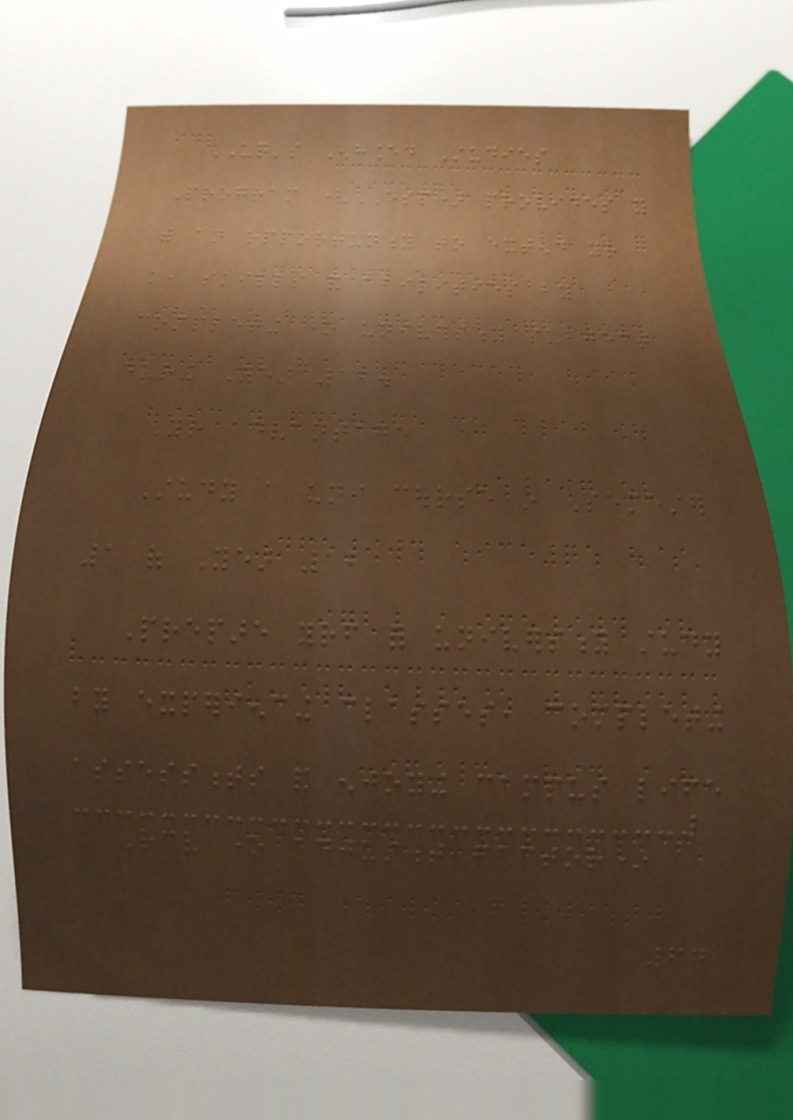UQ's Enhanced Studies
Program (ESP) provides you
with an opportunity to extend your
knowledge, skills and abilities by
completing one university subject
during Year 12.
Your advantage
Study a uni course in Semester
1 of Year 12
Prepare yourself for university study
by experiencing classes, completing
assessments and enjoying campus life
Receive one adjustment factor*
64
